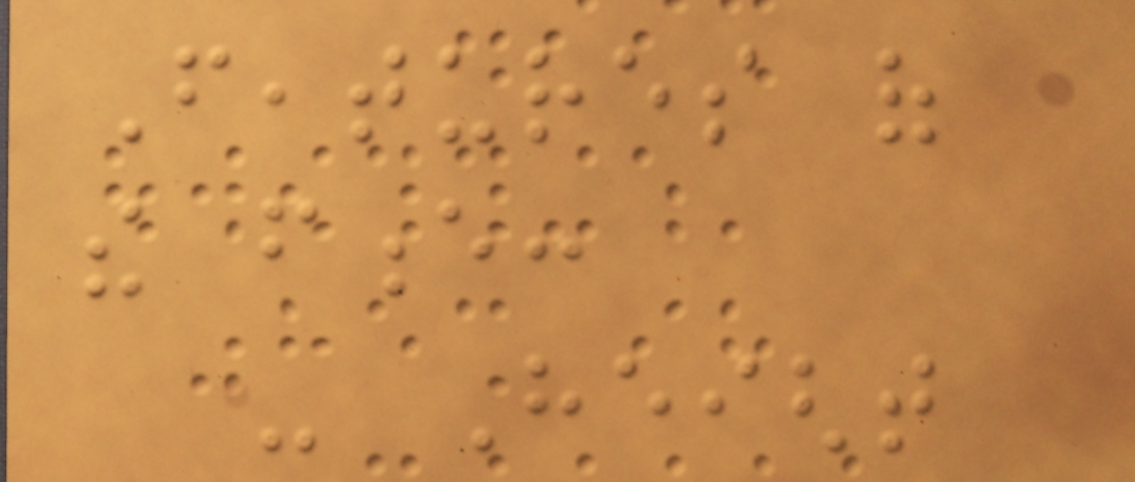Features of
the fence:
- Height
